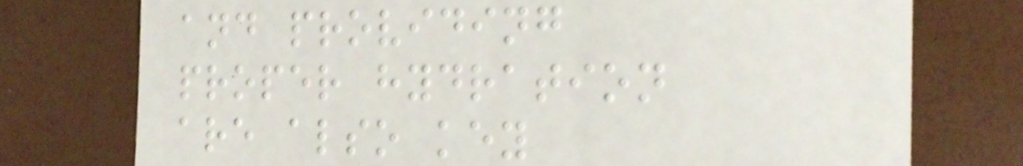and providing
proper hydration
are also key
